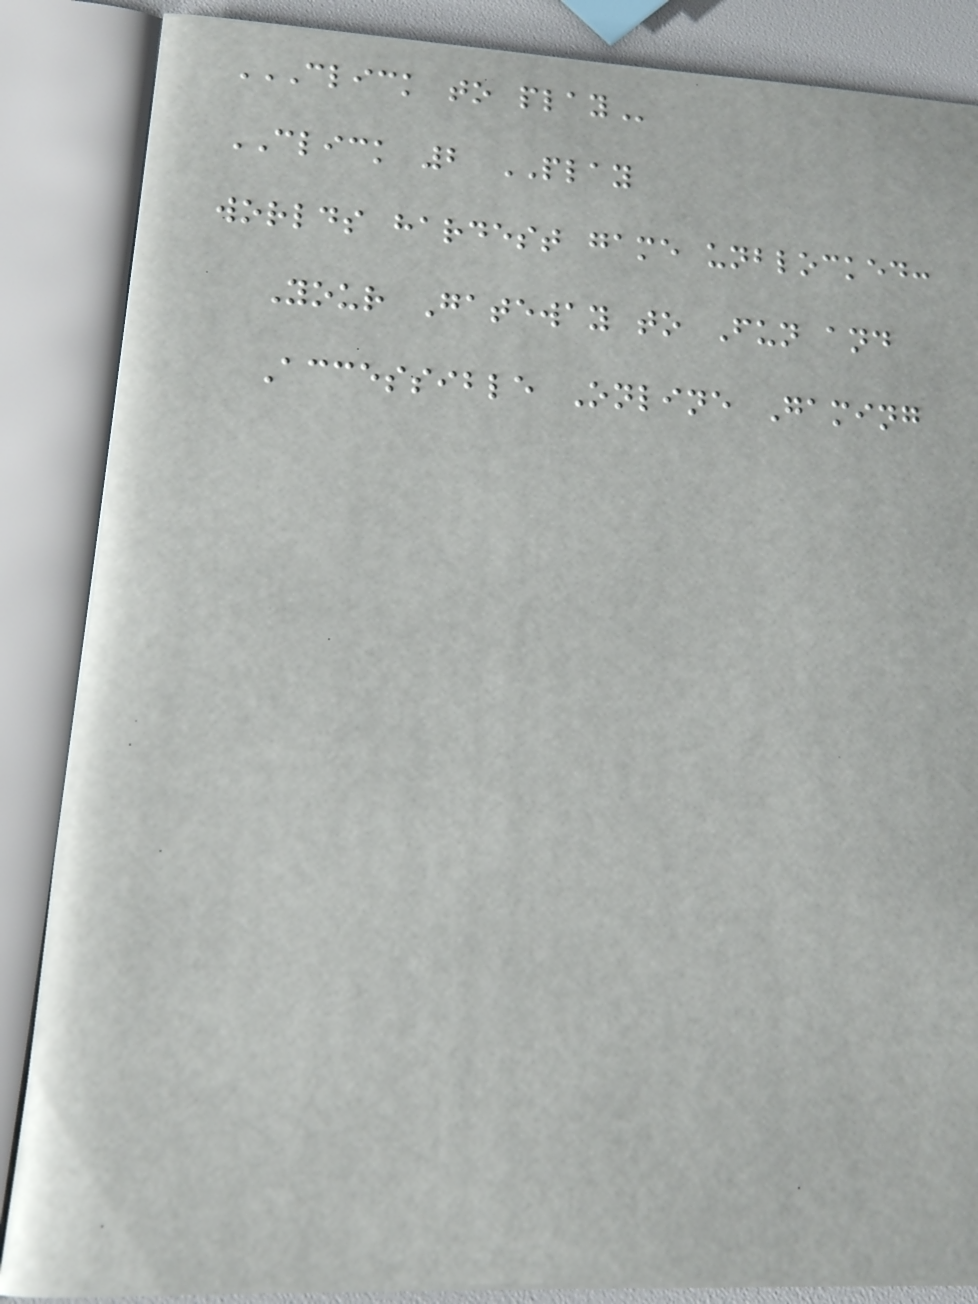CLICK TO PLAY
CLICK 2 PLAY
worlds hardest game unblocked:
Your Gateway to Fun and
Accessible Online Gaming
